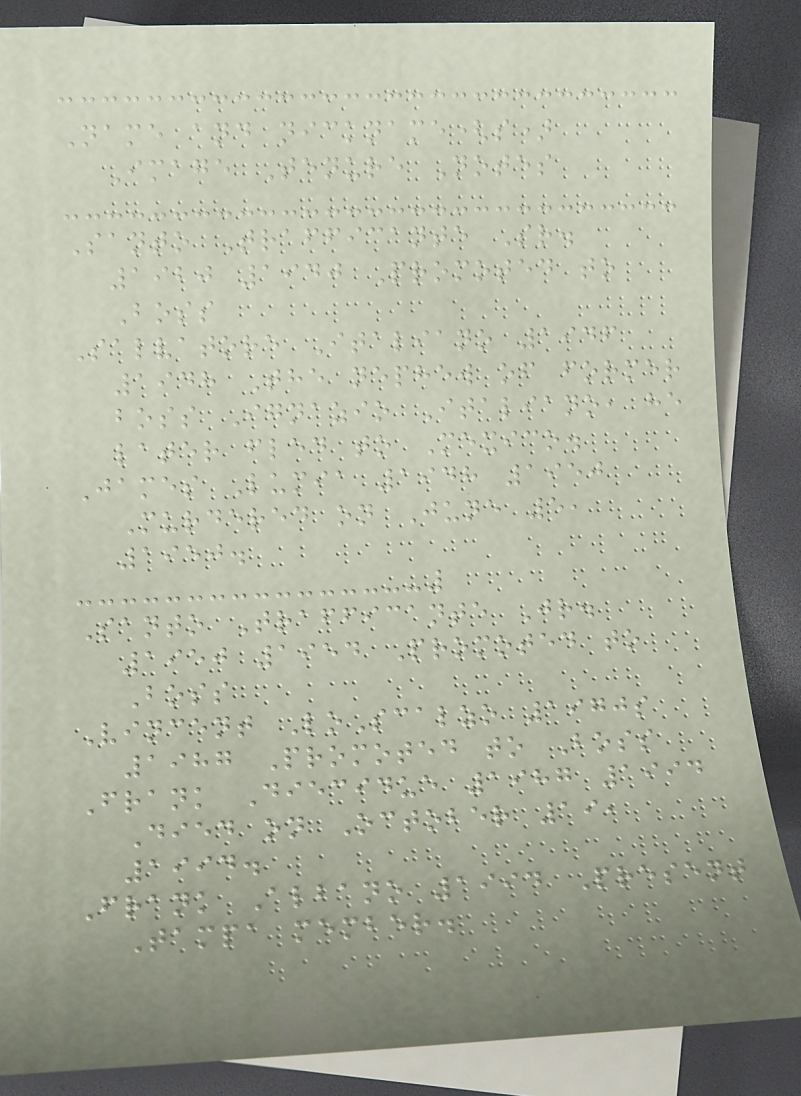Name and nickname(s)
Image Tenure Notes
Santo Trafficante Sr.
1920 1940 Promoted to
Boss
Salvatore Italiano 1946
1948 The nephew of former
boss Ignazio Italiano, he
later fled to Mexico.
James Lumia 1948 1950
Murdered on June 5,
1950.
Santo Trafficante Jr.
1950 1954 Promoted to
Boss
Vincent LoScalzo 1970s
1987 Promoted to Boss
Frank Diecidue 1987 1994
Died on October 19,
1994.
Frank Albano 1994 Present
Tampa member.
